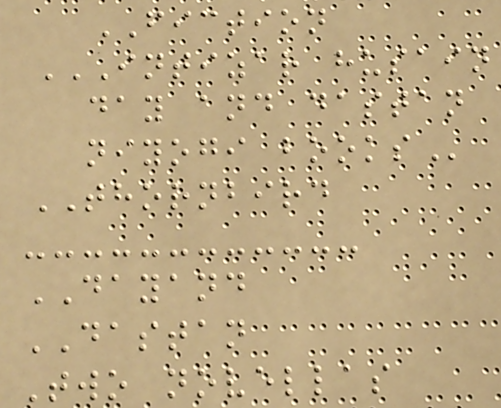FICTION
INTIZAR HUSAIN
DAY AND DASTAN
NIYOGI BOOKS
THORNBIRD
DAYAND
DASTAN
Two novellas
